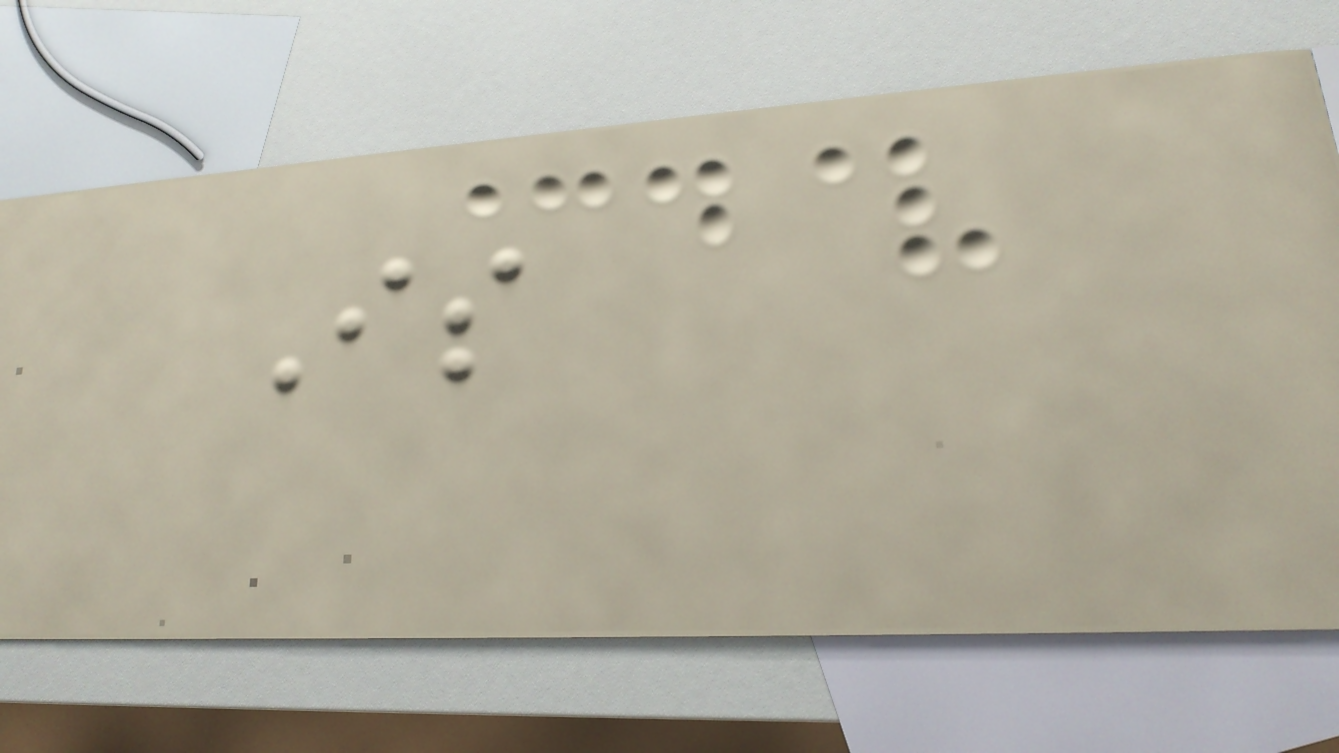Is
